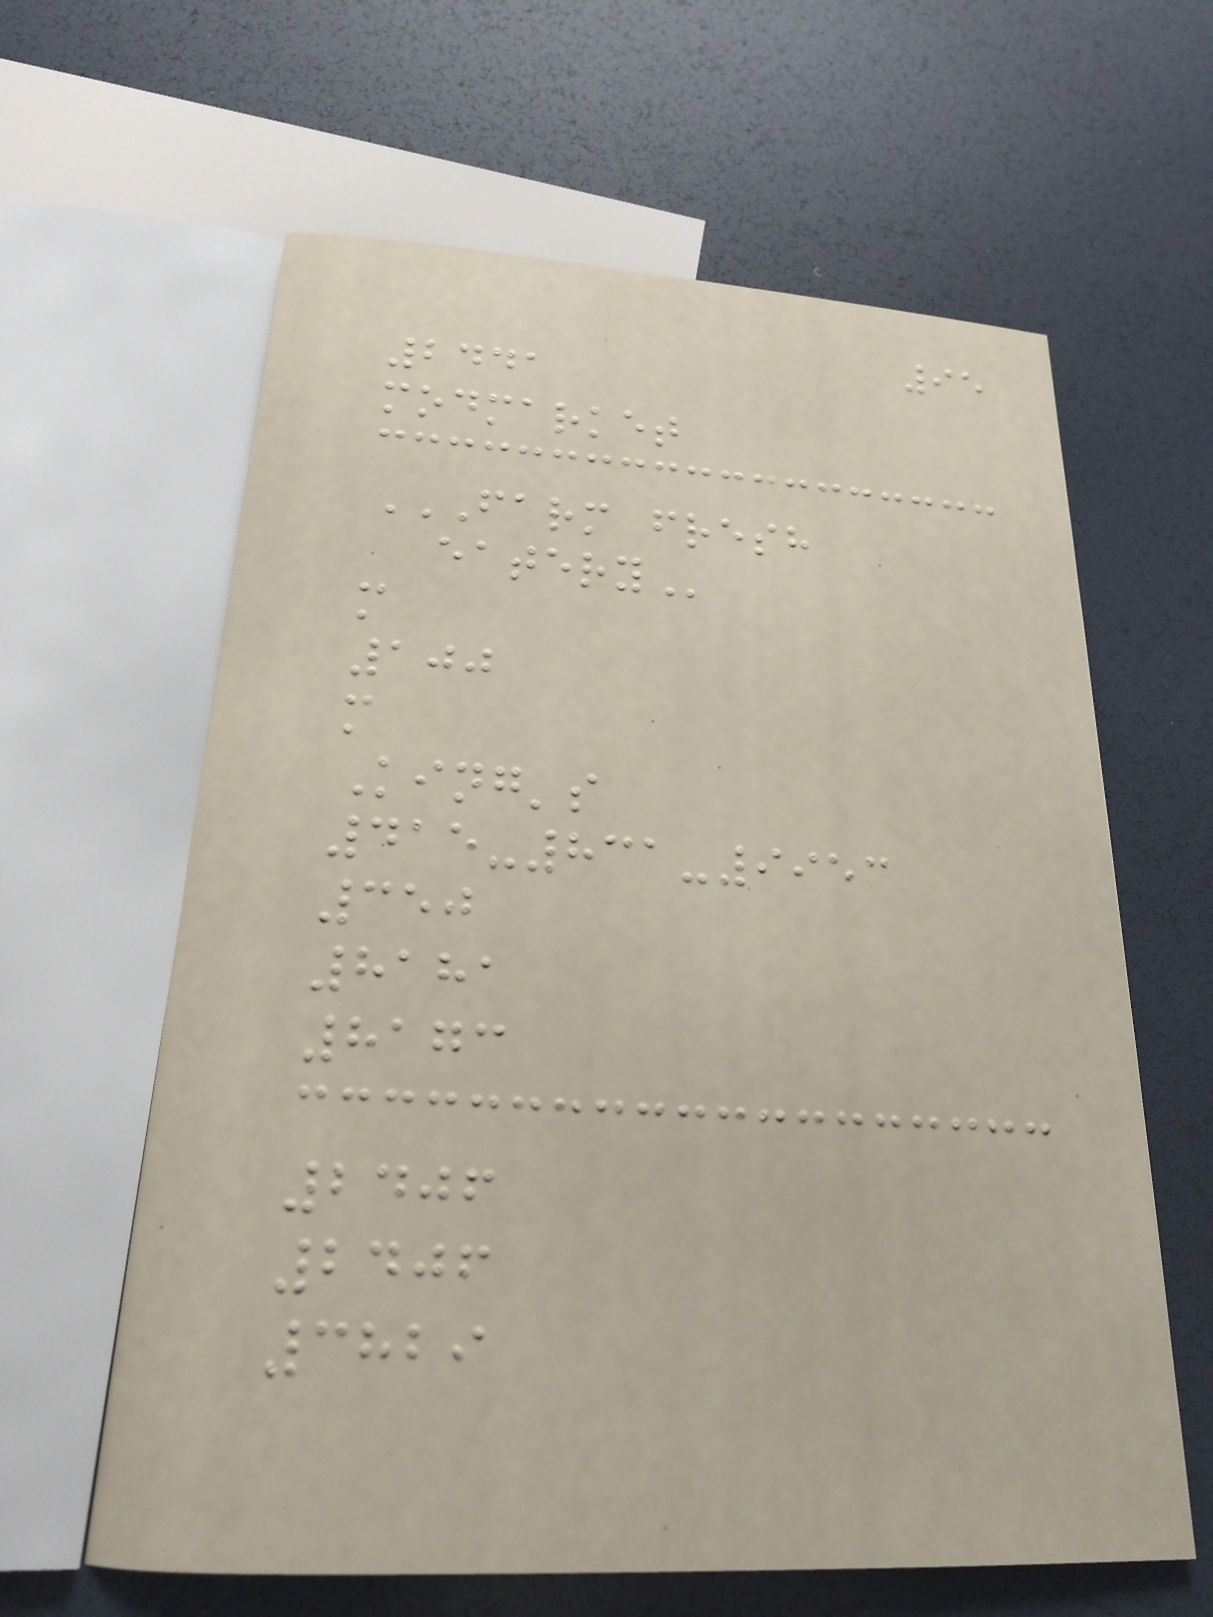95
2441
modmarket
FARM FRESH
EATERY
m
100
m
King's
415-831-9953
350
8181
8173
2406
2406
3829
